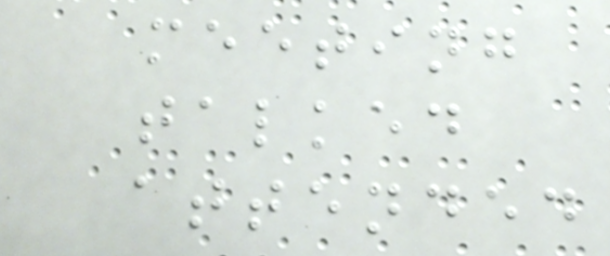meeting
talked
attended
